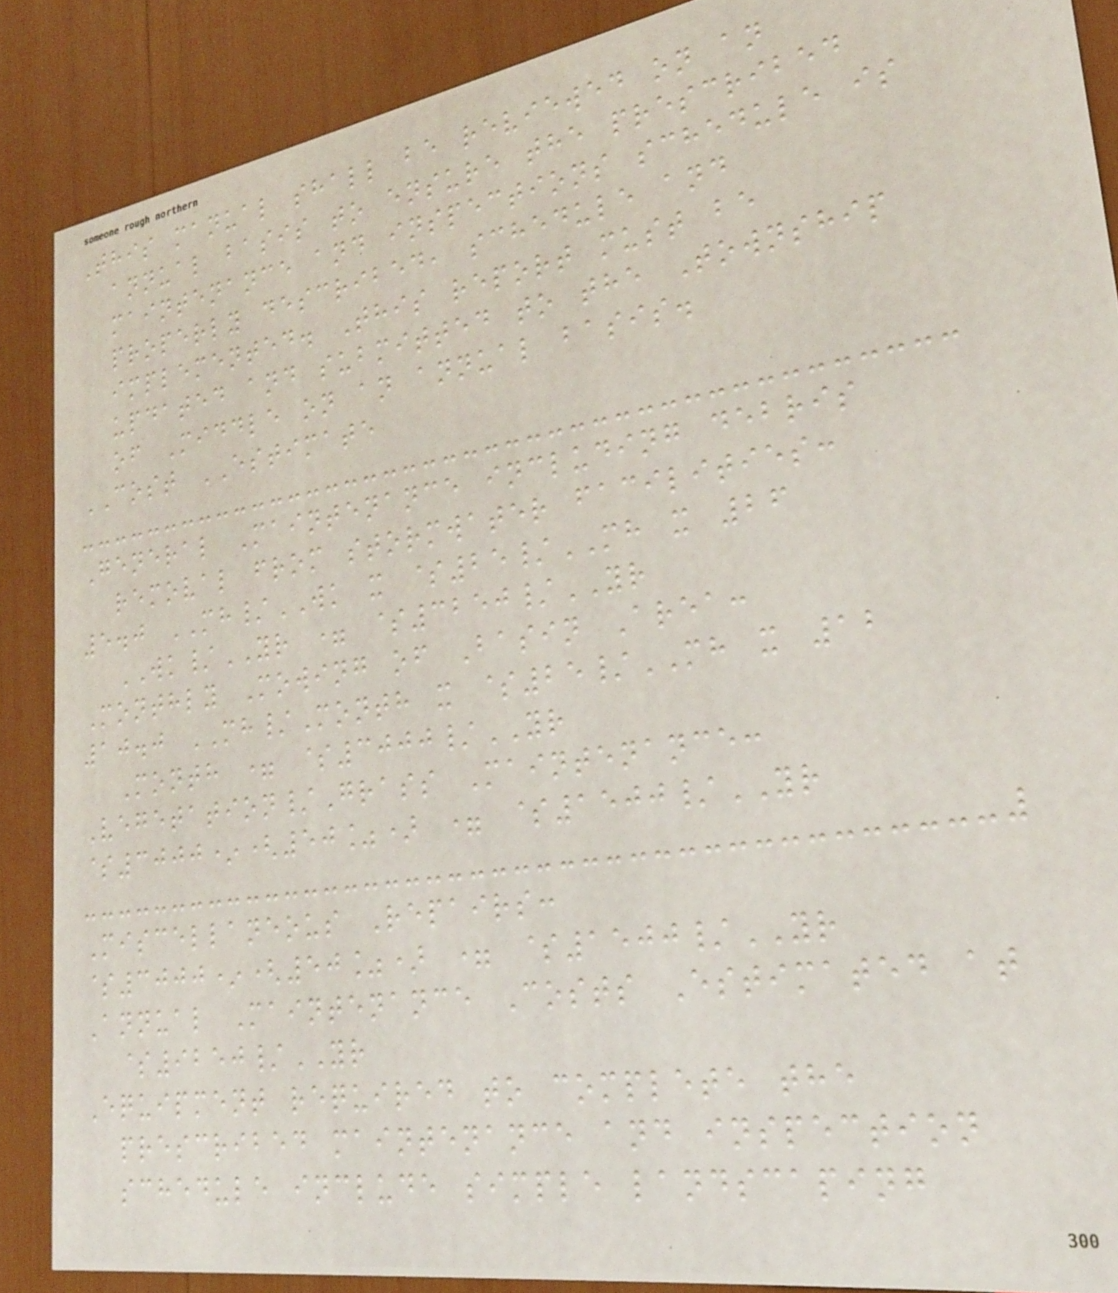This manual shall be reviewed on an
annual basis to ensure the prescribed
maintenance and inspections schedule is
properly described, schedule and
implemented. This report must be
updated and submitted to the Township
of Middle on an annual basis.
COST ESTIMATE
General Maintenance including debris
removal from stormwater facilities:
5.0 MH/WK x $25/MH x 26
WK/YR = $3250/YR
Monthly Mowing of Basin Area:
10.0 MH/Month x $25/MH x 12
Month = $3000/YR
Vegetation/Grass Maintenance:
$3000*(50%) = $1500/YR
Miscellaneous Repairs:
$3000*(50%) = $1500/YR
Annual Maintenance Costs Estimated at
$9250/YR
Equipment required to complete the
prescribed maintenance and inspection
schedule include simple landscaping
